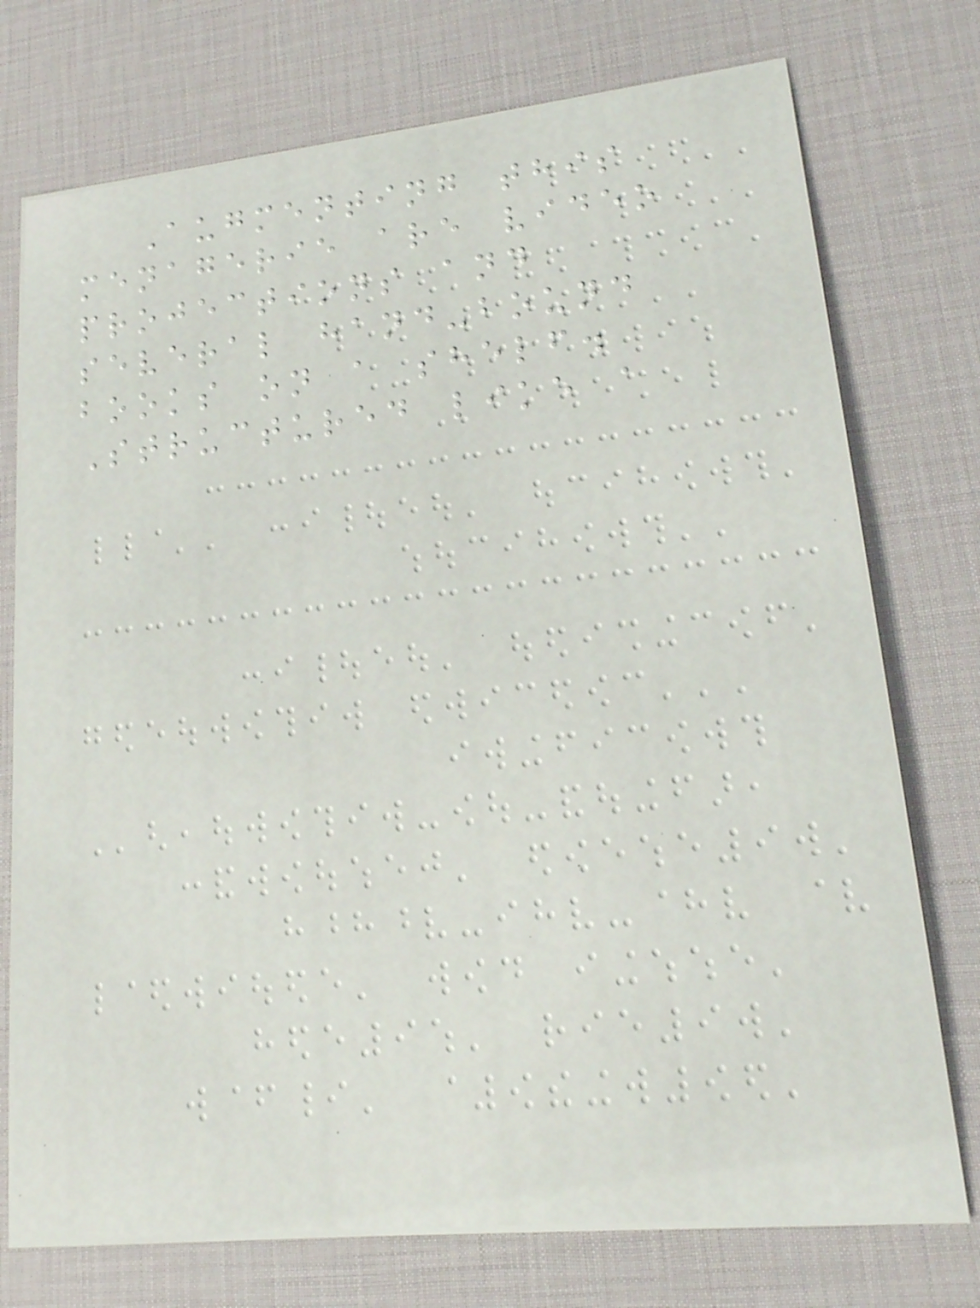Augmenting this
menagerie are video
projections and
several hand-bound
books on a shelf.
Structured like a
